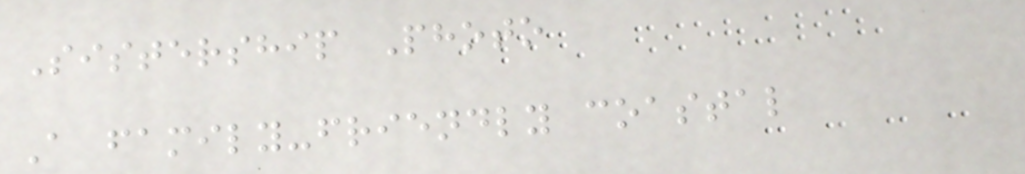Sistership Photo
A family-friendly coastal
